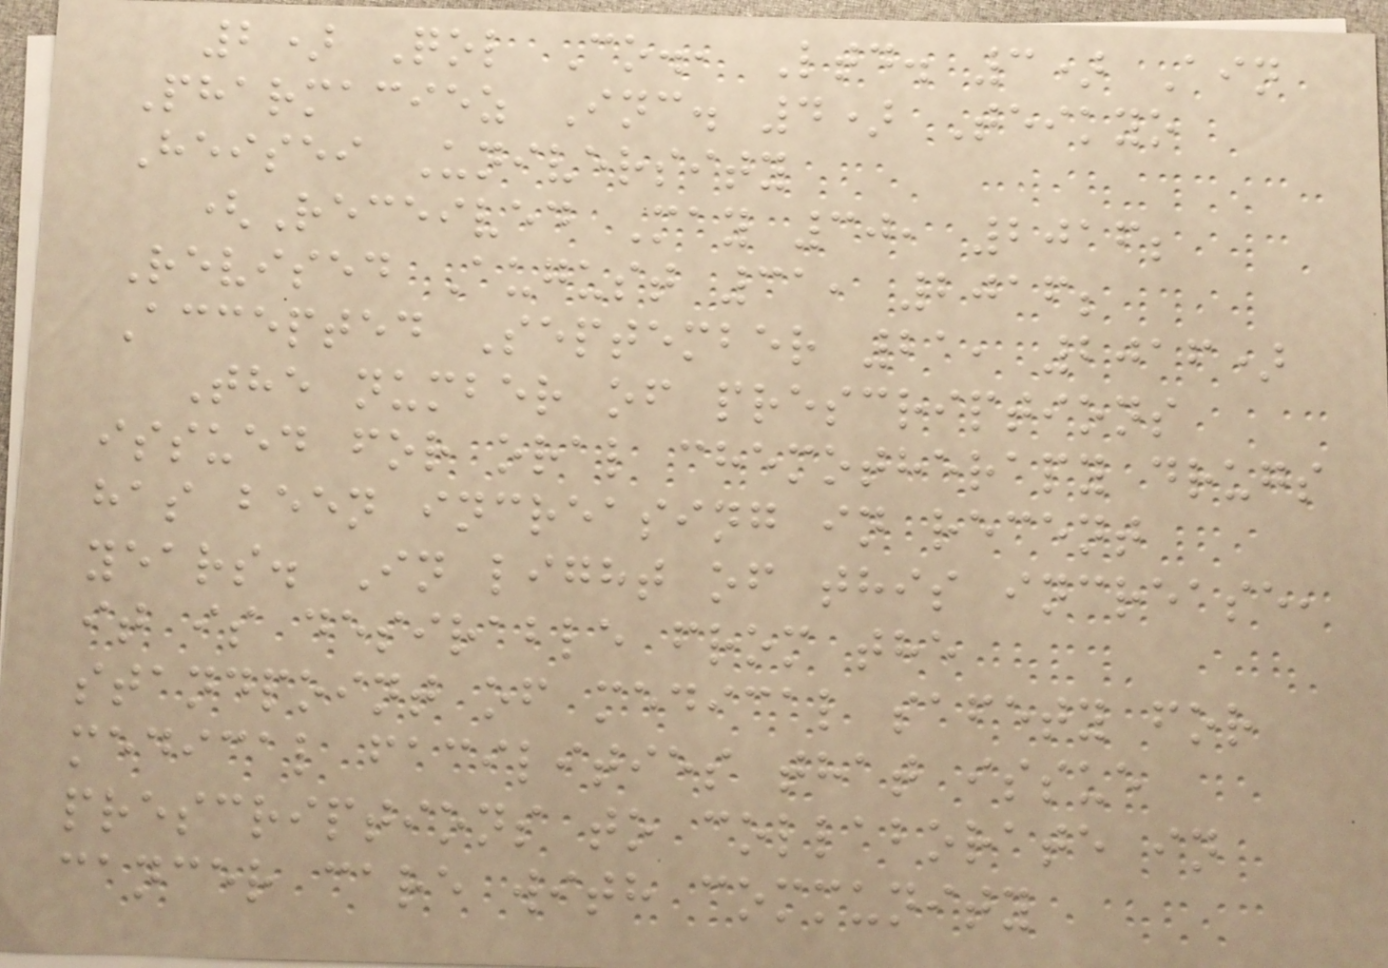2) Qol Co., Ltd. 3) Ain
Pharmaciez Inc. 4) Teikyo
Heisei University
(Received May 30, 2016;
Revised August 31, 2016;
Accepted September 21, 2016)
The number of prescriptions
issued for oral chemotherapy drugs
has been increasing in recent
years. In light of this increase,
it is desirable from the
standpoint of medical safety for
medical facilities that issue
prescriptions to collaborate in
cancer care with community
